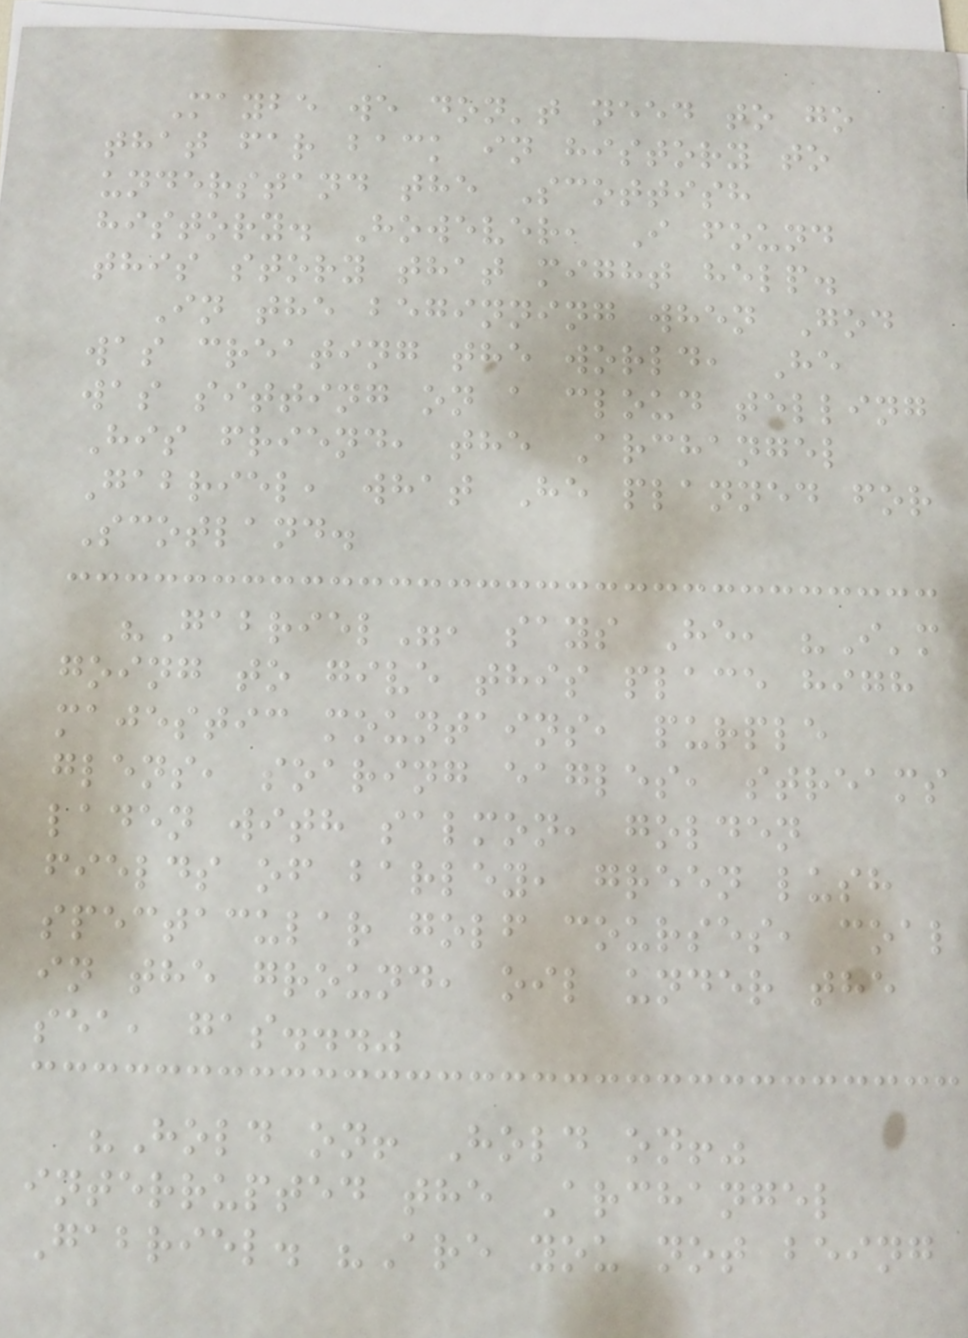Maybe we don't need to go
that far back in history to
understand the Scottish
history. However, I found
this story that might help.
In the beginning when God
was creating the world, He
was sitting on a cloud telling
His friend, the Archangel
Gabriel, what He planned for
Scotland.
"Gabriel", says He, "I'm
going to give this place high
majestic mountains, purple
glens, soaring eagles, streams
laden with salmon, golden
fields of barley, green lush
spectacular golf courses, coal
in the ground, oil under the
sea, gas..."
"Hold on! Hold on!"
interrupted the Archangel
Gabriel. "Are you not being
